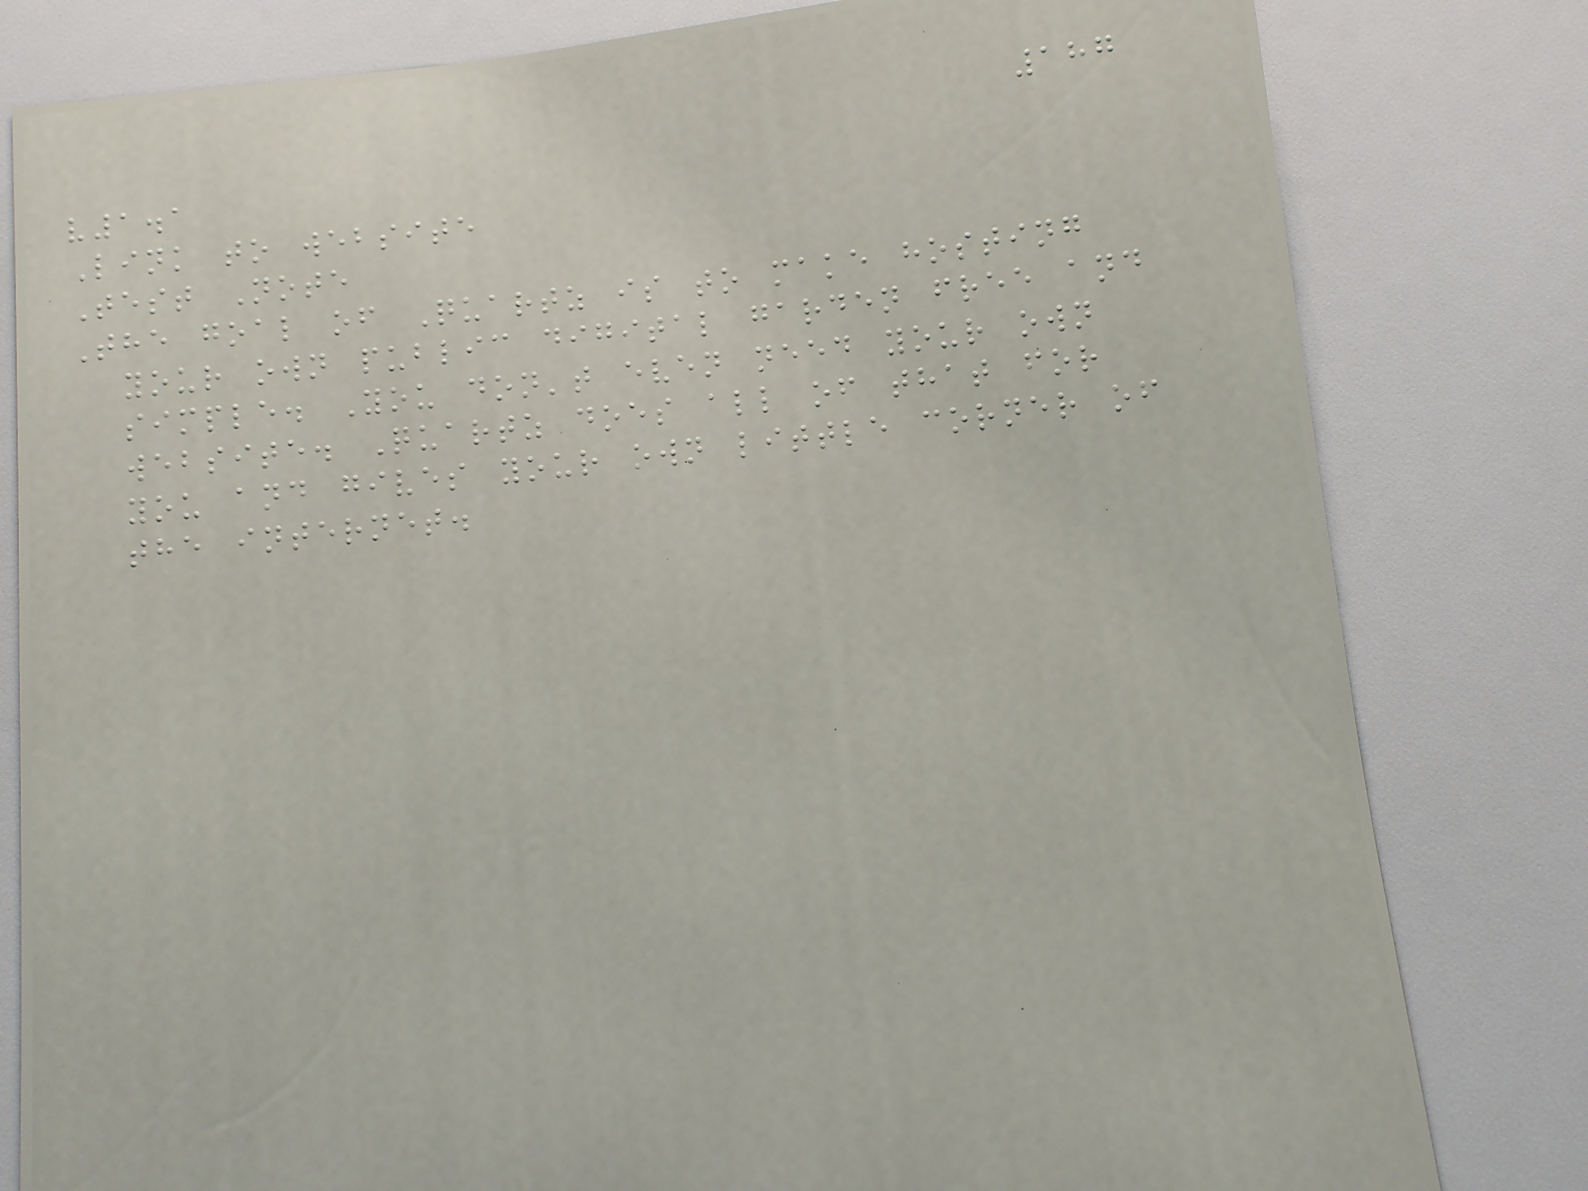187
v1.1
Link to website
Test Note
The goal of Quartz is to make hosting
your own public digital garden free and
simple. You don't even need your own
website. Quartz does all of that for
you and gives your own little corner of
the internet.
